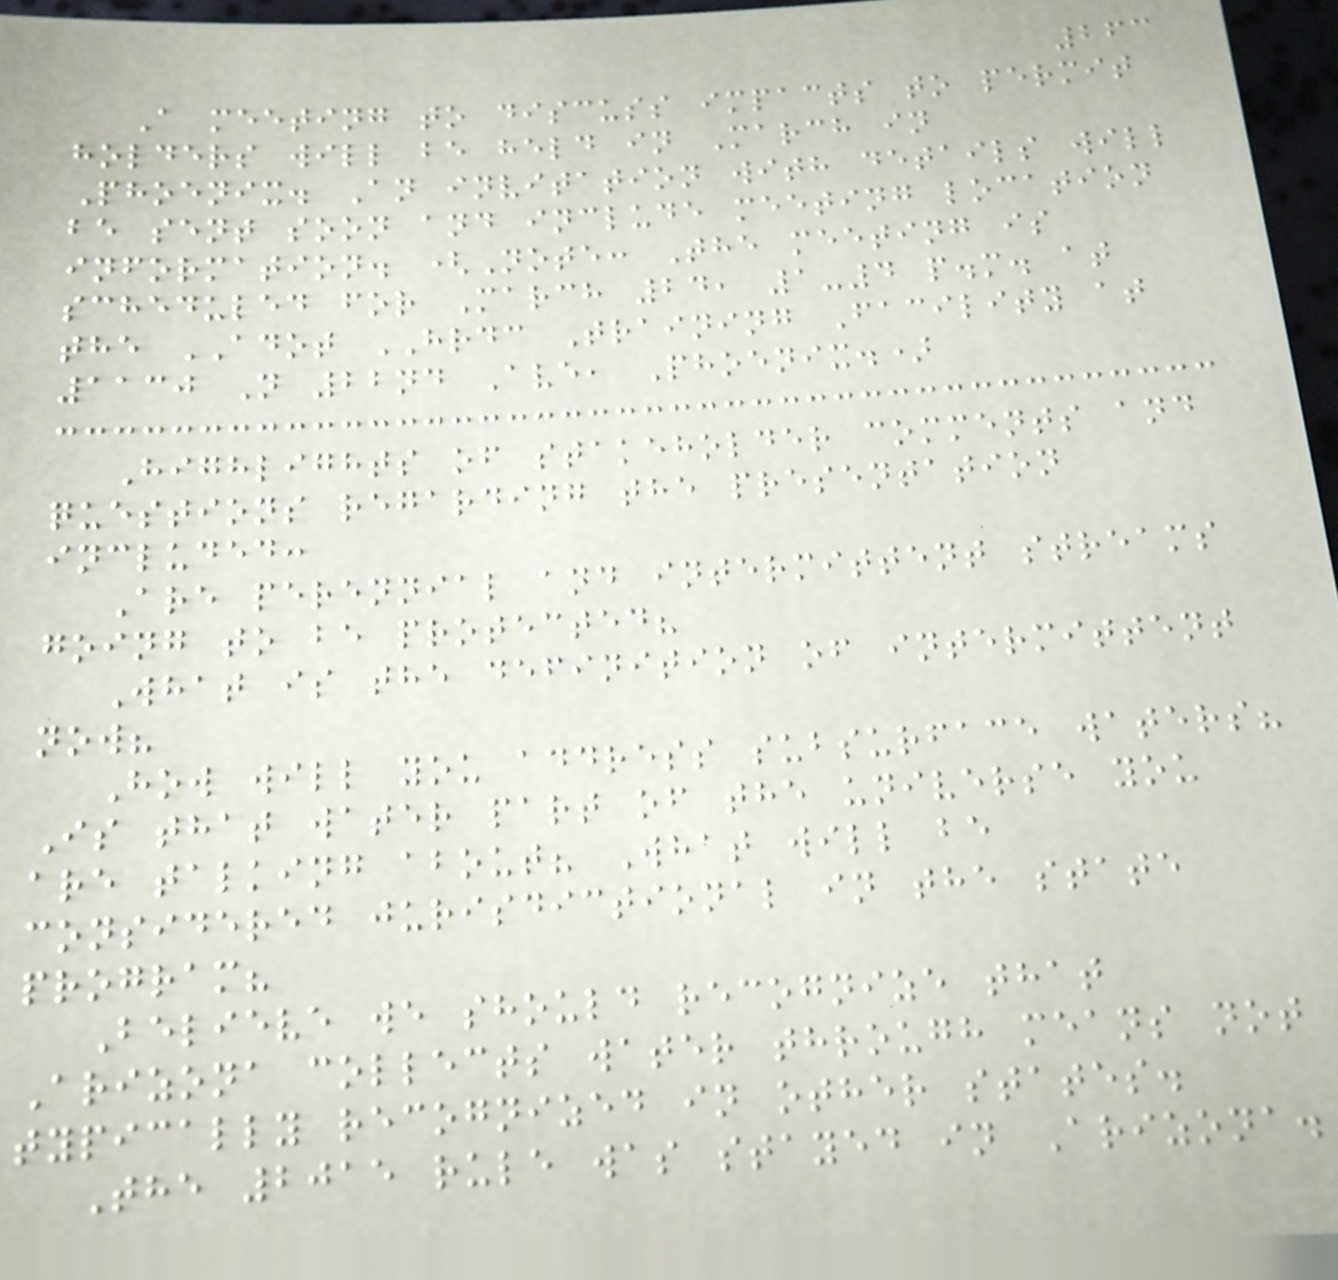263
A meeting to discuss impacts to permit
holders will be held in March in
Phoenix. An invitation with details will
be sent soon and include meeting location
information. (Note: The meeting is
scheduled for March 24, 1-4 p.m. at
the ADOT HRDC Training Facility at
1130 N 22nd Ave, Phoenix.)
Highlights of stakeholder comments and
questions regarding the presentation
included:
Are perennial and intermittent streams
going to be protected?
What is the definition of intermittent
now?
How will you address subsurface waters?
Is that water part of the universe you
are talking about? What will be
considered jurisdictional in the state
program?
Believe we should recognize that
Arizona collects water through means not
typically recognized in other states.
The 2015 rule was stayed in Arizona.
